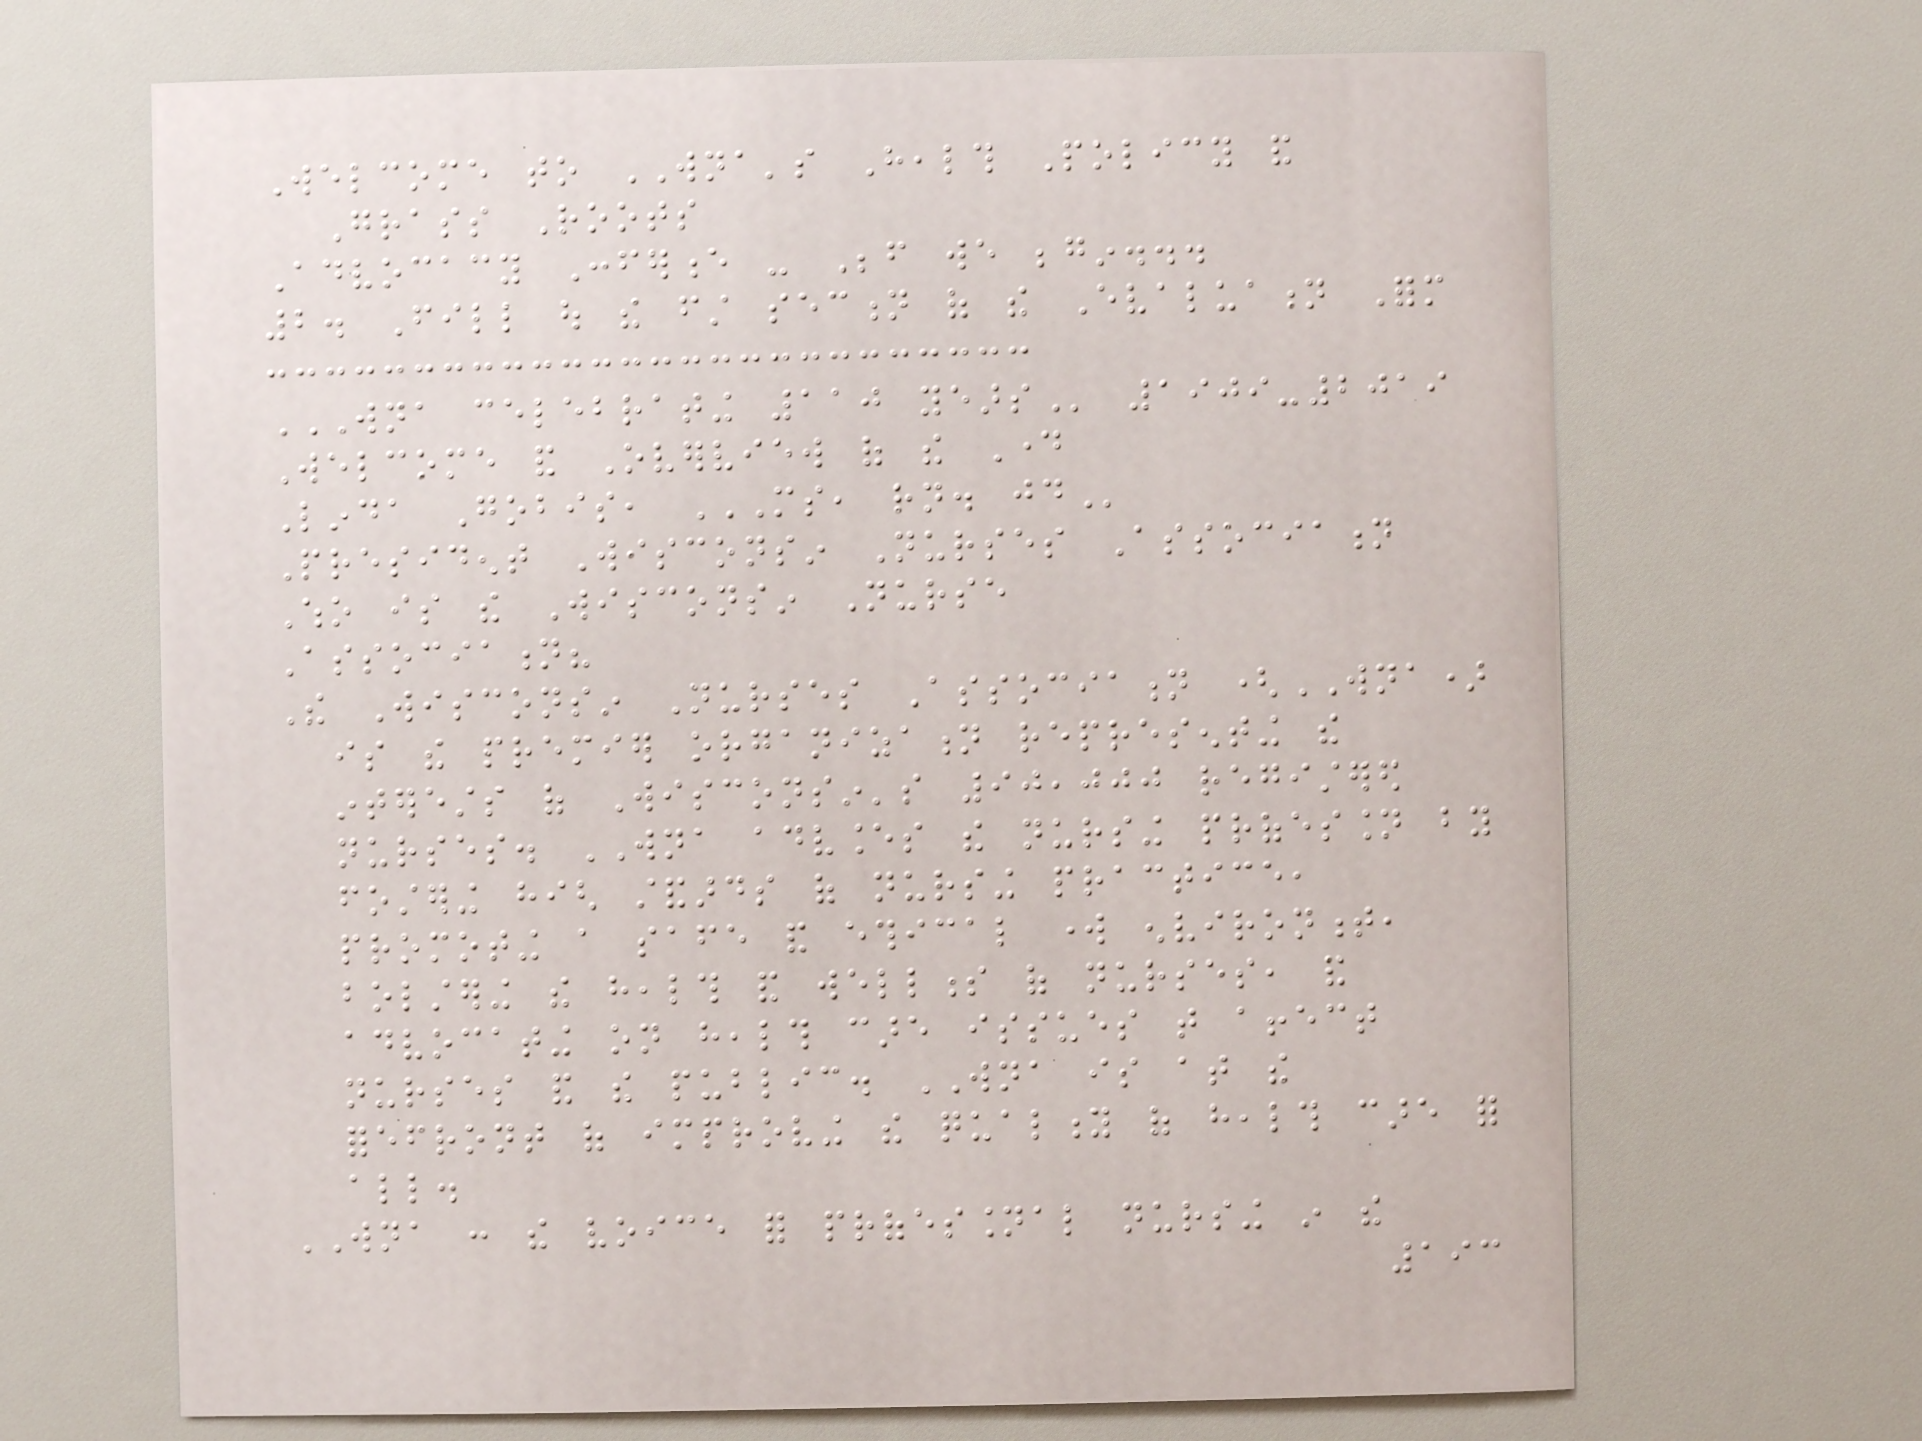Welcome to WNA's Health Policy and
Grass Roots
Advocacy Conference - Before we begin...
2. Fill out the first section of the Evaluation Form
WNA CELEBRATING 110 YEARS 1909-2019
Welcome and Overview of the Day
Linda Gobis, MS, RN. JD
President Wisconsin Nurses Association
Who is the Wisconsin Nurse
Association?
The Wisconsin Nurses Association (WNA)
is the premier organization representing the
interests of Wisconsin's 90,000 registered
nurses. WNA advances the nursing profession by
fostering high standards of nursing practice,
promoting a safe and ethical work environment,
bolstering the health and wellness of nurses, and
advocating on health care issues that affect
nurses and the public. WNA is at the
forefront of improving the quality of health care for
all.
WNA : the voice for professional nursing in the
193
